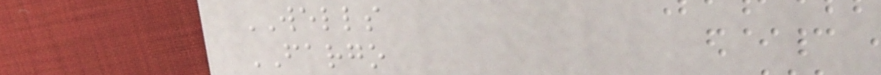WELLS
FARGO
